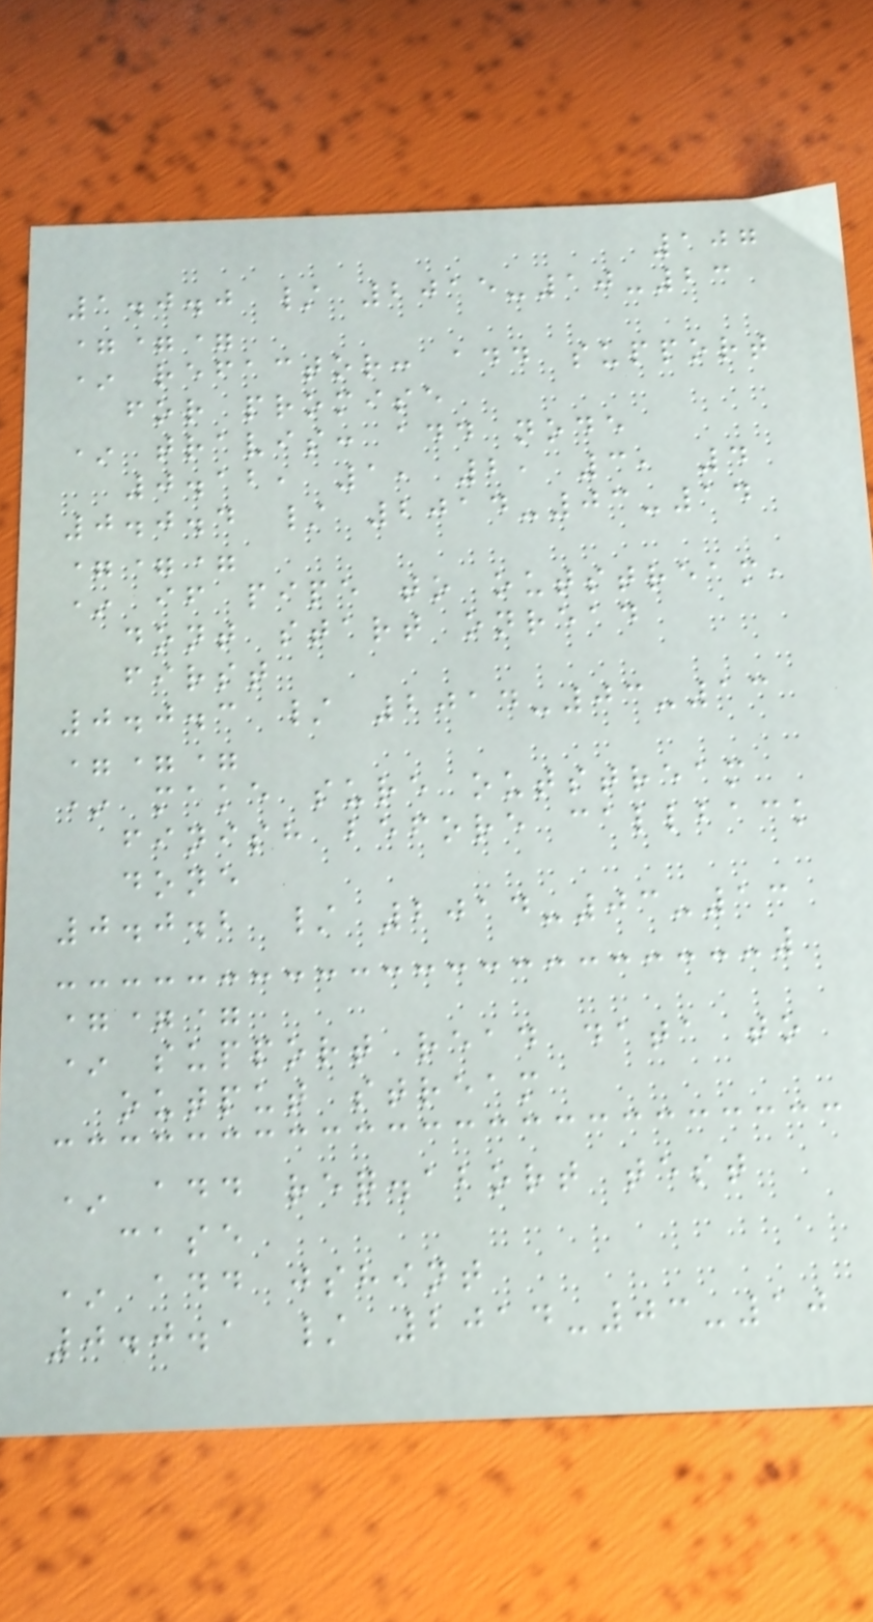107
1.0.0 / 2015-10-23
===
* refactor: add support
for promise
* travis: add node
0.12, 1, 2, 3, 4
0.0.4 / 2014-03-14
===
* if pipe to outstream,
dont start onread
first
0.0.3 / 2014-03-13
===
* make sure outstream
finish before callback
done
0.0.2 / 2014-03-13
===
* support read data to
output stream
* add req.abort test
case
* add jshint
0.0.1 / 2014-03-10
